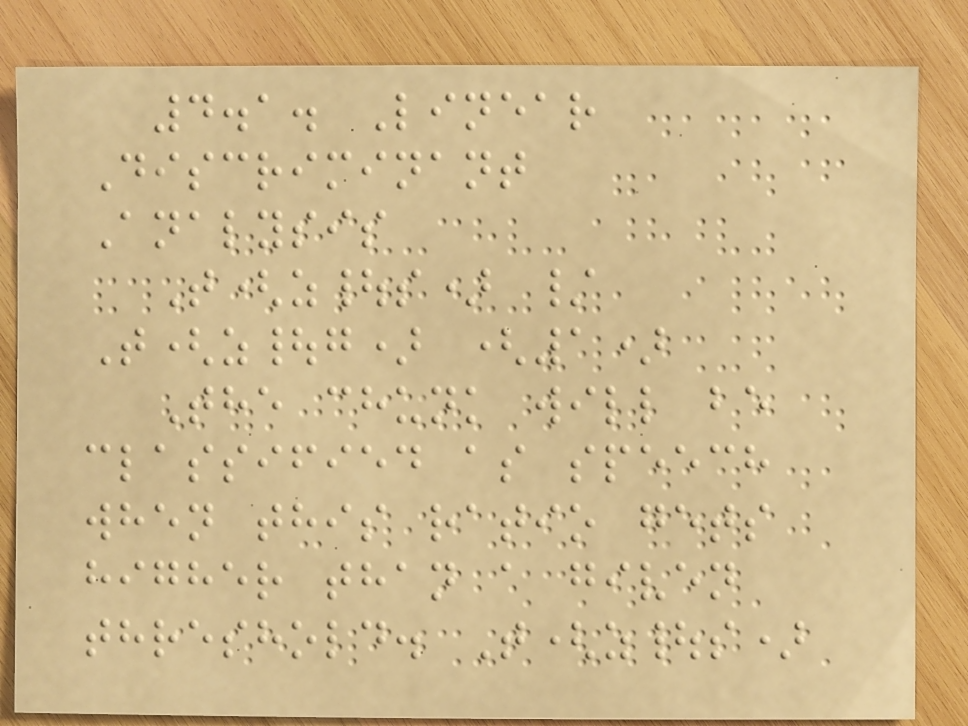4.1. Linear
Discriminant
Analysis
T(z|s) /
T(z|g) (1)
The chunk will be
classified as speech
when this ratio gets
higher than a given
threshold. T(z|s)
